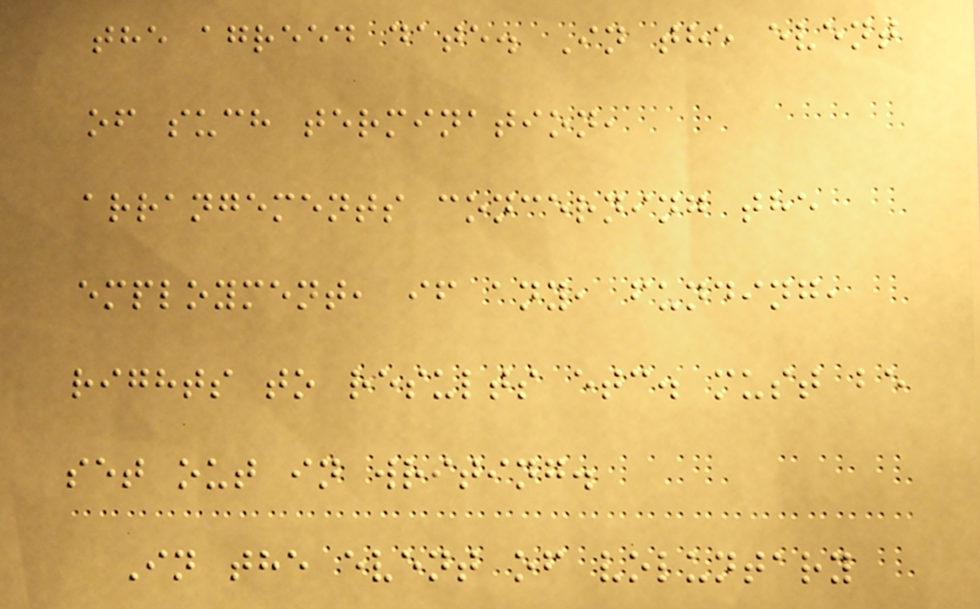the agreed date. In the event
of such termination,
arrangements concerning the
employment, if any, funding,
rights to results etc. must be
set out in writing.
In the event of voluntary
